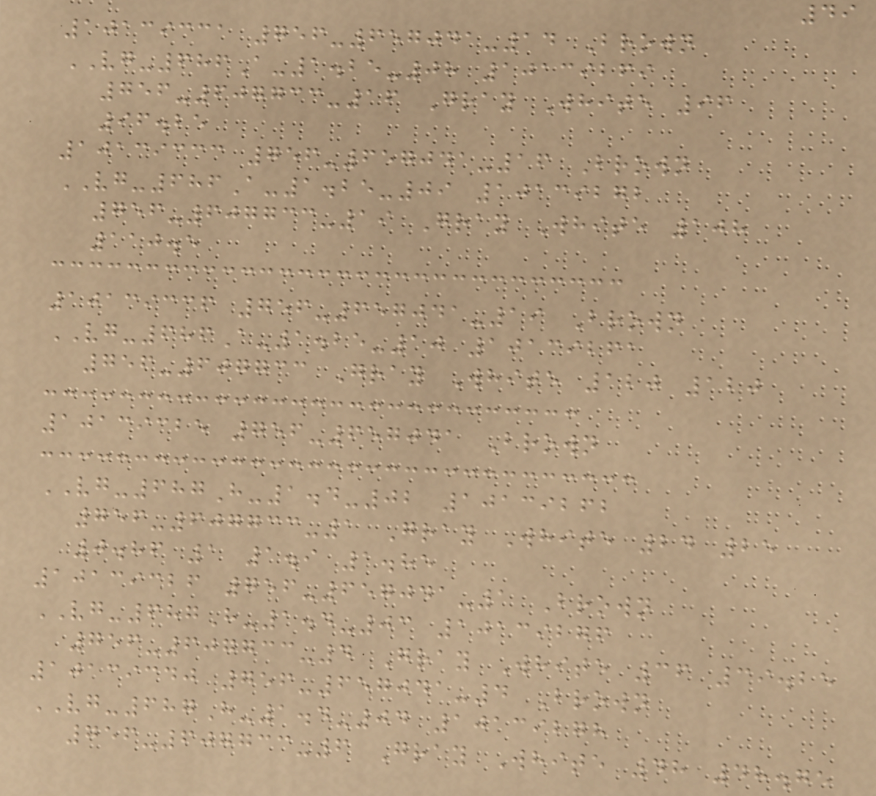49
10139331 756-657041-14 Brown
VG-686A-1.25-08 10139269
756-607733-16 Gray White 96
96.25
10139333 756-657041-16 Brown
VG-686A-1.25-09 10139272
756-607733-19 Gray White 108
110.5
10139336 756-657041-19 Brown
VG-686A-1.25-10 10139261
756-607733 Gray White 120 120
10139325 756-657041 Brown
VG-687H-1.4-02 10139262
756-607733-1 Gray White 24 25
0.86 1 1.9 1.85
10139326 756-657041-1 Brown
VG-687H-1.4-03 10139276
756-607733-4 Gray White 36 39.25
10139340 756-657041-4 Brown
VG-687H-1.4-04 10139278
756-607733-6 Gray White 48 48.75
